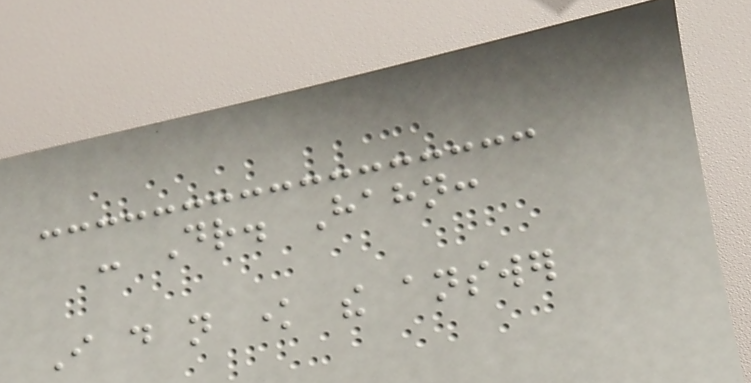- Dr. Hahn:
I do not know the answer
